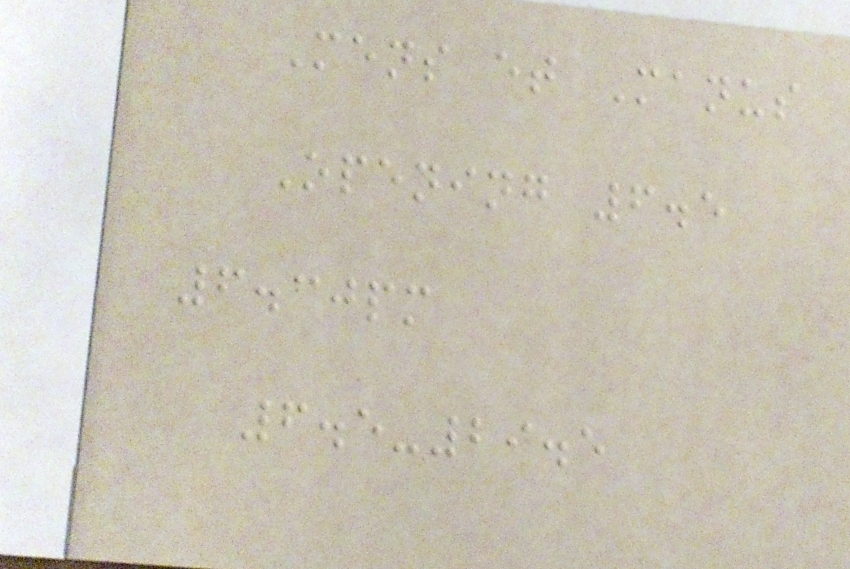Mens et Manus
Opening 6.5
6.30pm
6.5-29.5
